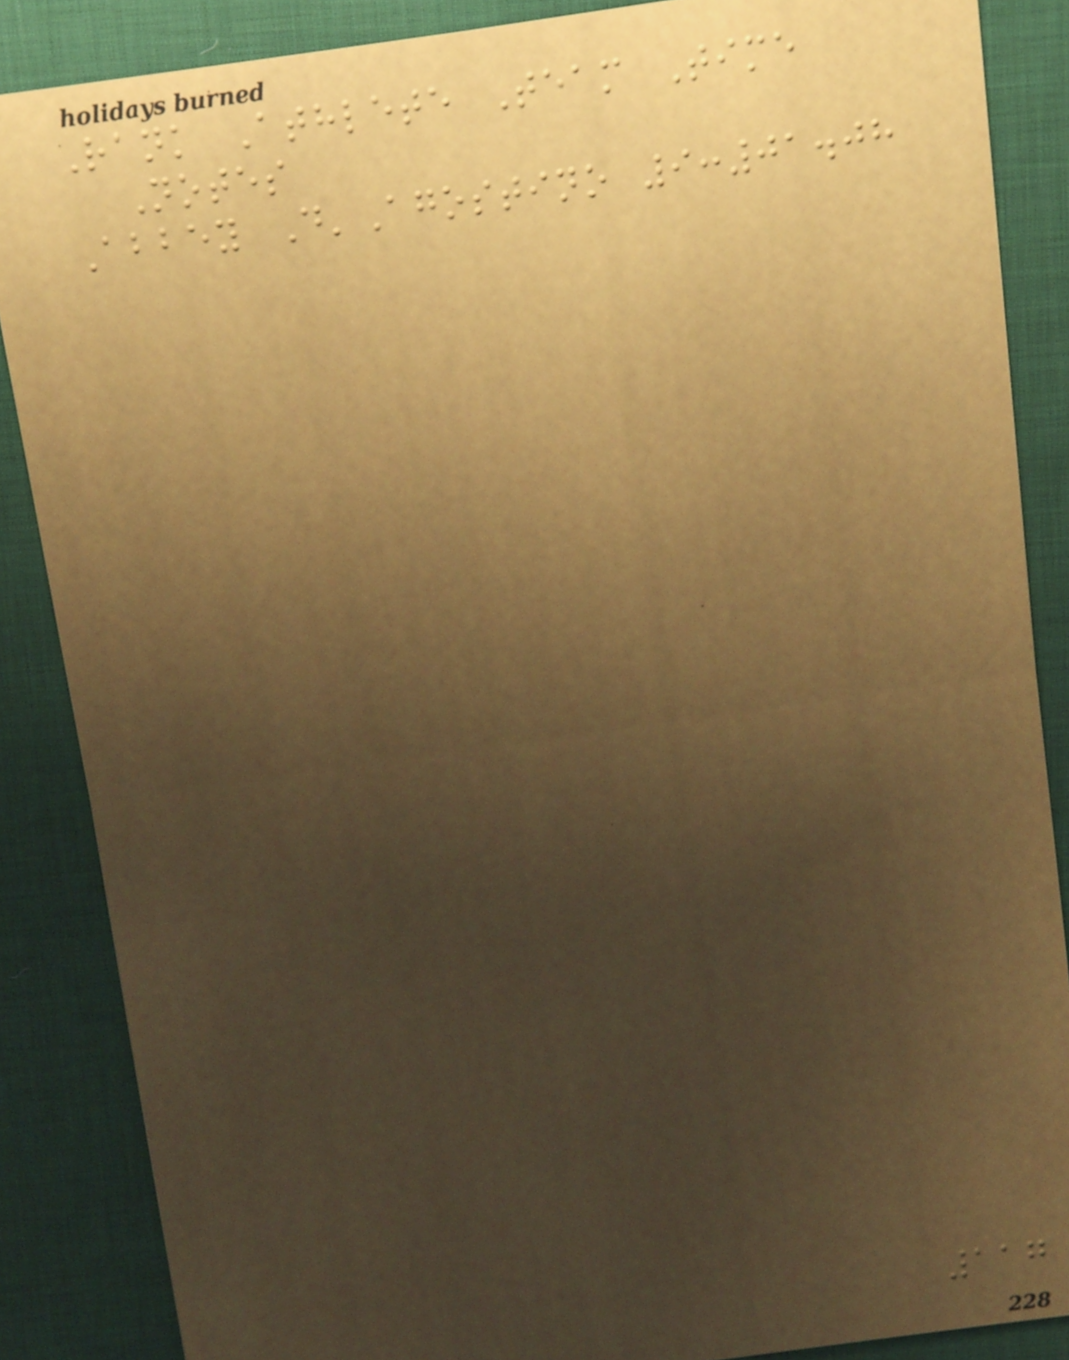Rank Athlete Team Time
Notes
Abbey D'Agostino 9:01.08
117
